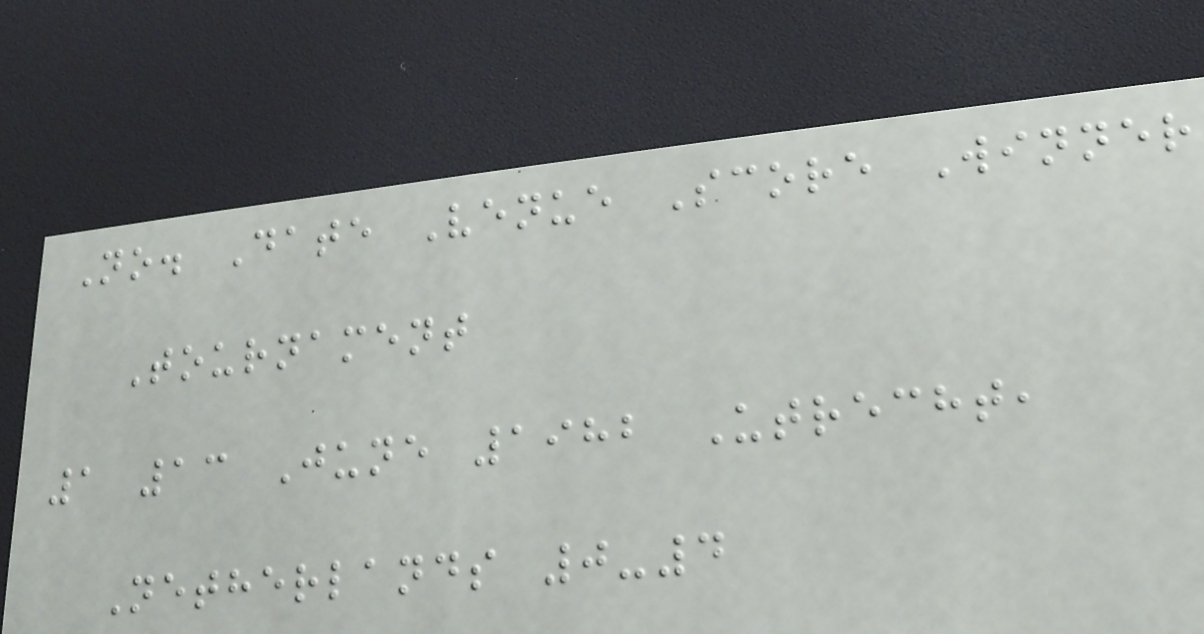No. Date Venue Score Winner
Tournament
1 13 June 1982 Utrecht,
Netherlands 0-4
